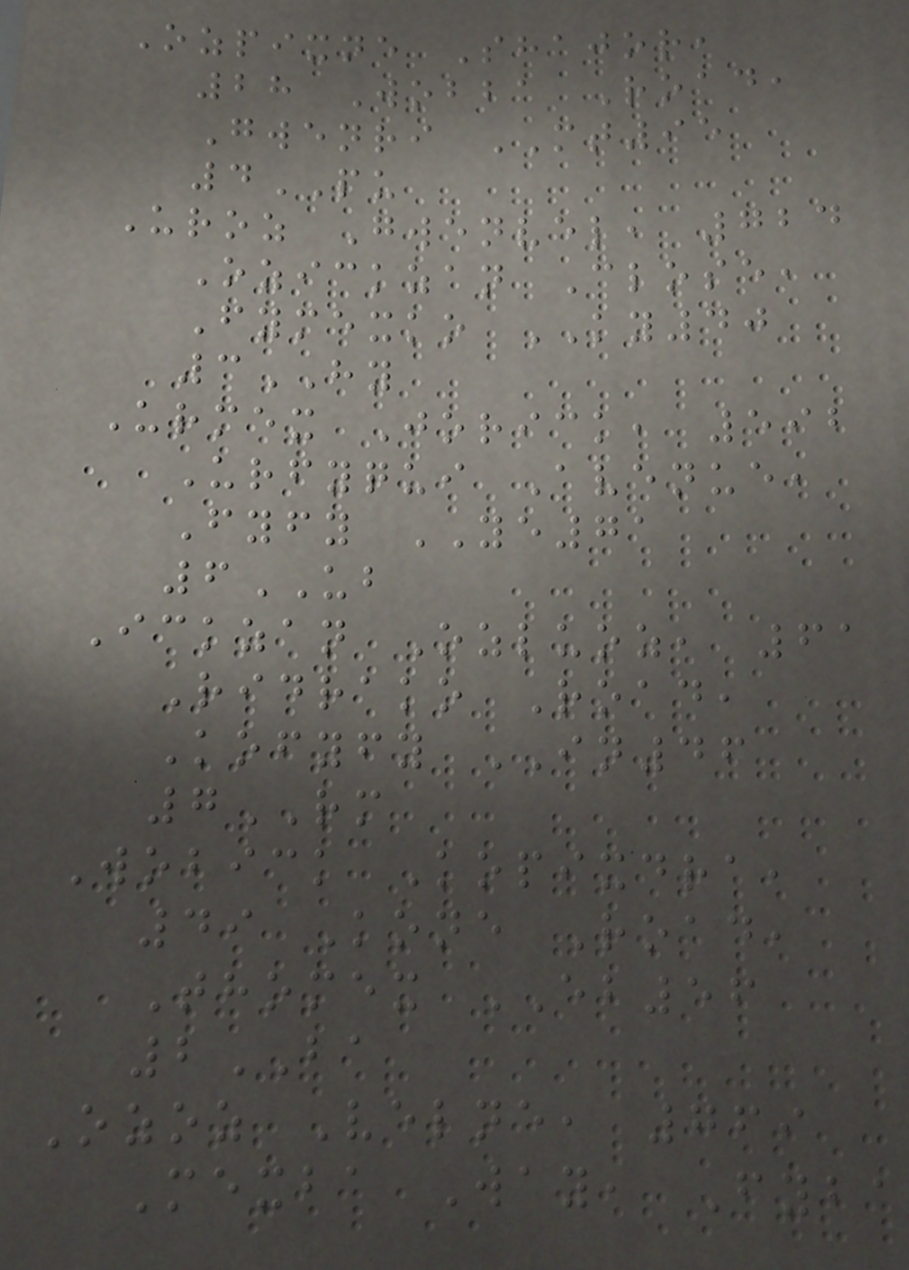Ozpixne Shajor,
28 Wobba Road,
Gwenri MT95
4PU
Uroz Gwenvel, 724
Ozickzan Close,
Fymexko KY40
3HY
Urmex Jorick, 592
Urfyqui Avenue,
Fyfy YE71
6UB
Ickzan Ozluoz, 61
Ridrako Road,
Kofyfy IN46
7RM
Wobick Kopixdra,
49 Kone Road,
Thomex EB56
2BA
Ozoz Velne, 769
Mexba Way, Fyba
